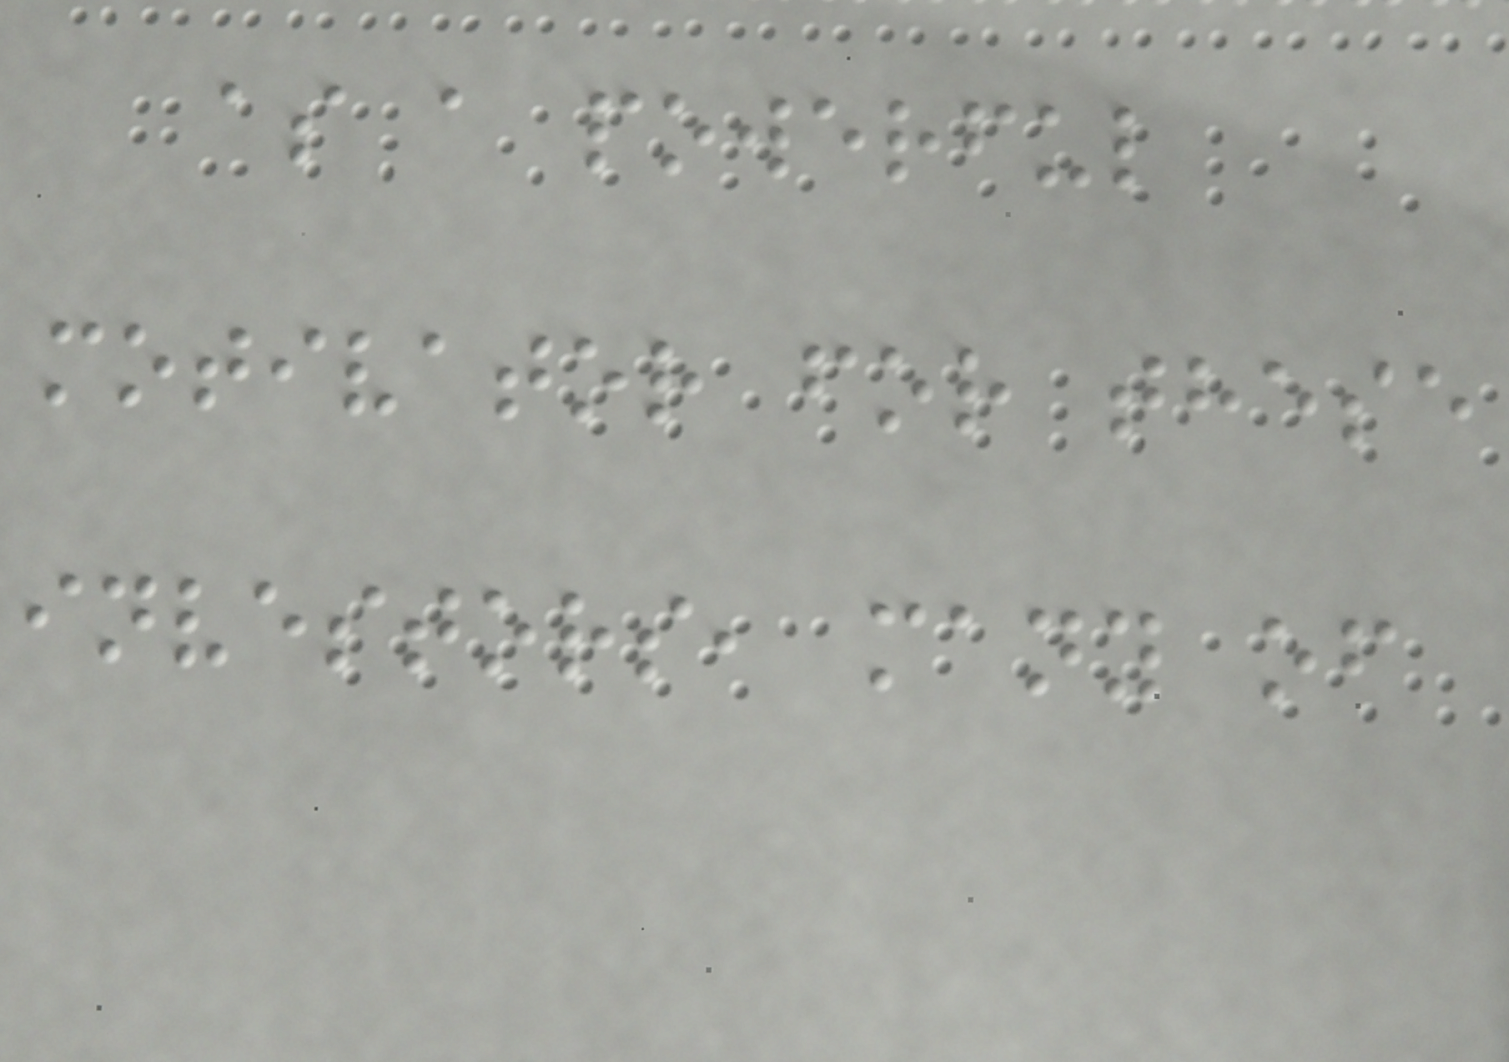as a powerful
motivator for these
investors, many of
